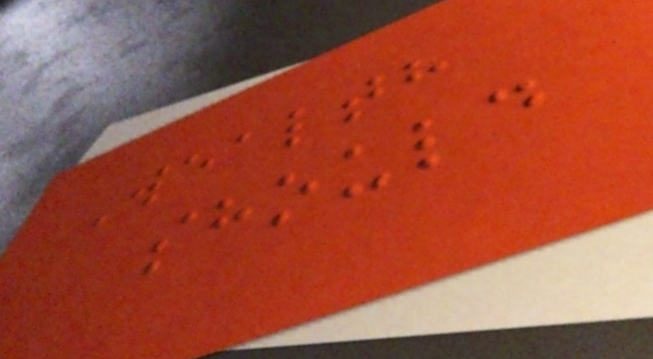Wealth
should
